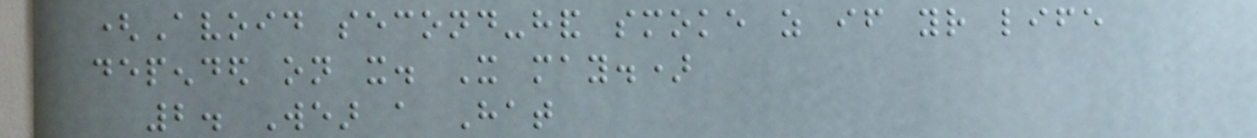(Avoid second-hand smoke as if your life
depended on it. It may.)
2. Wear a Hat
